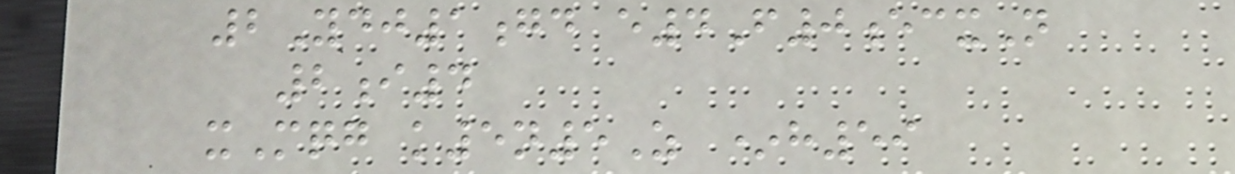2Ydj1gd e4F0ecxN
2i4
xMqg k5n5Z *h59
